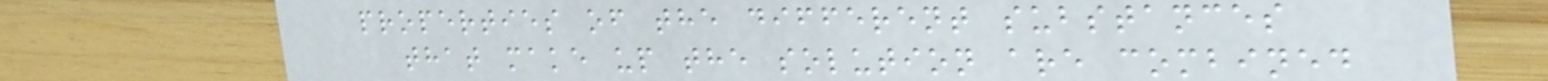properties of the different substances
that make up the solution are combined
